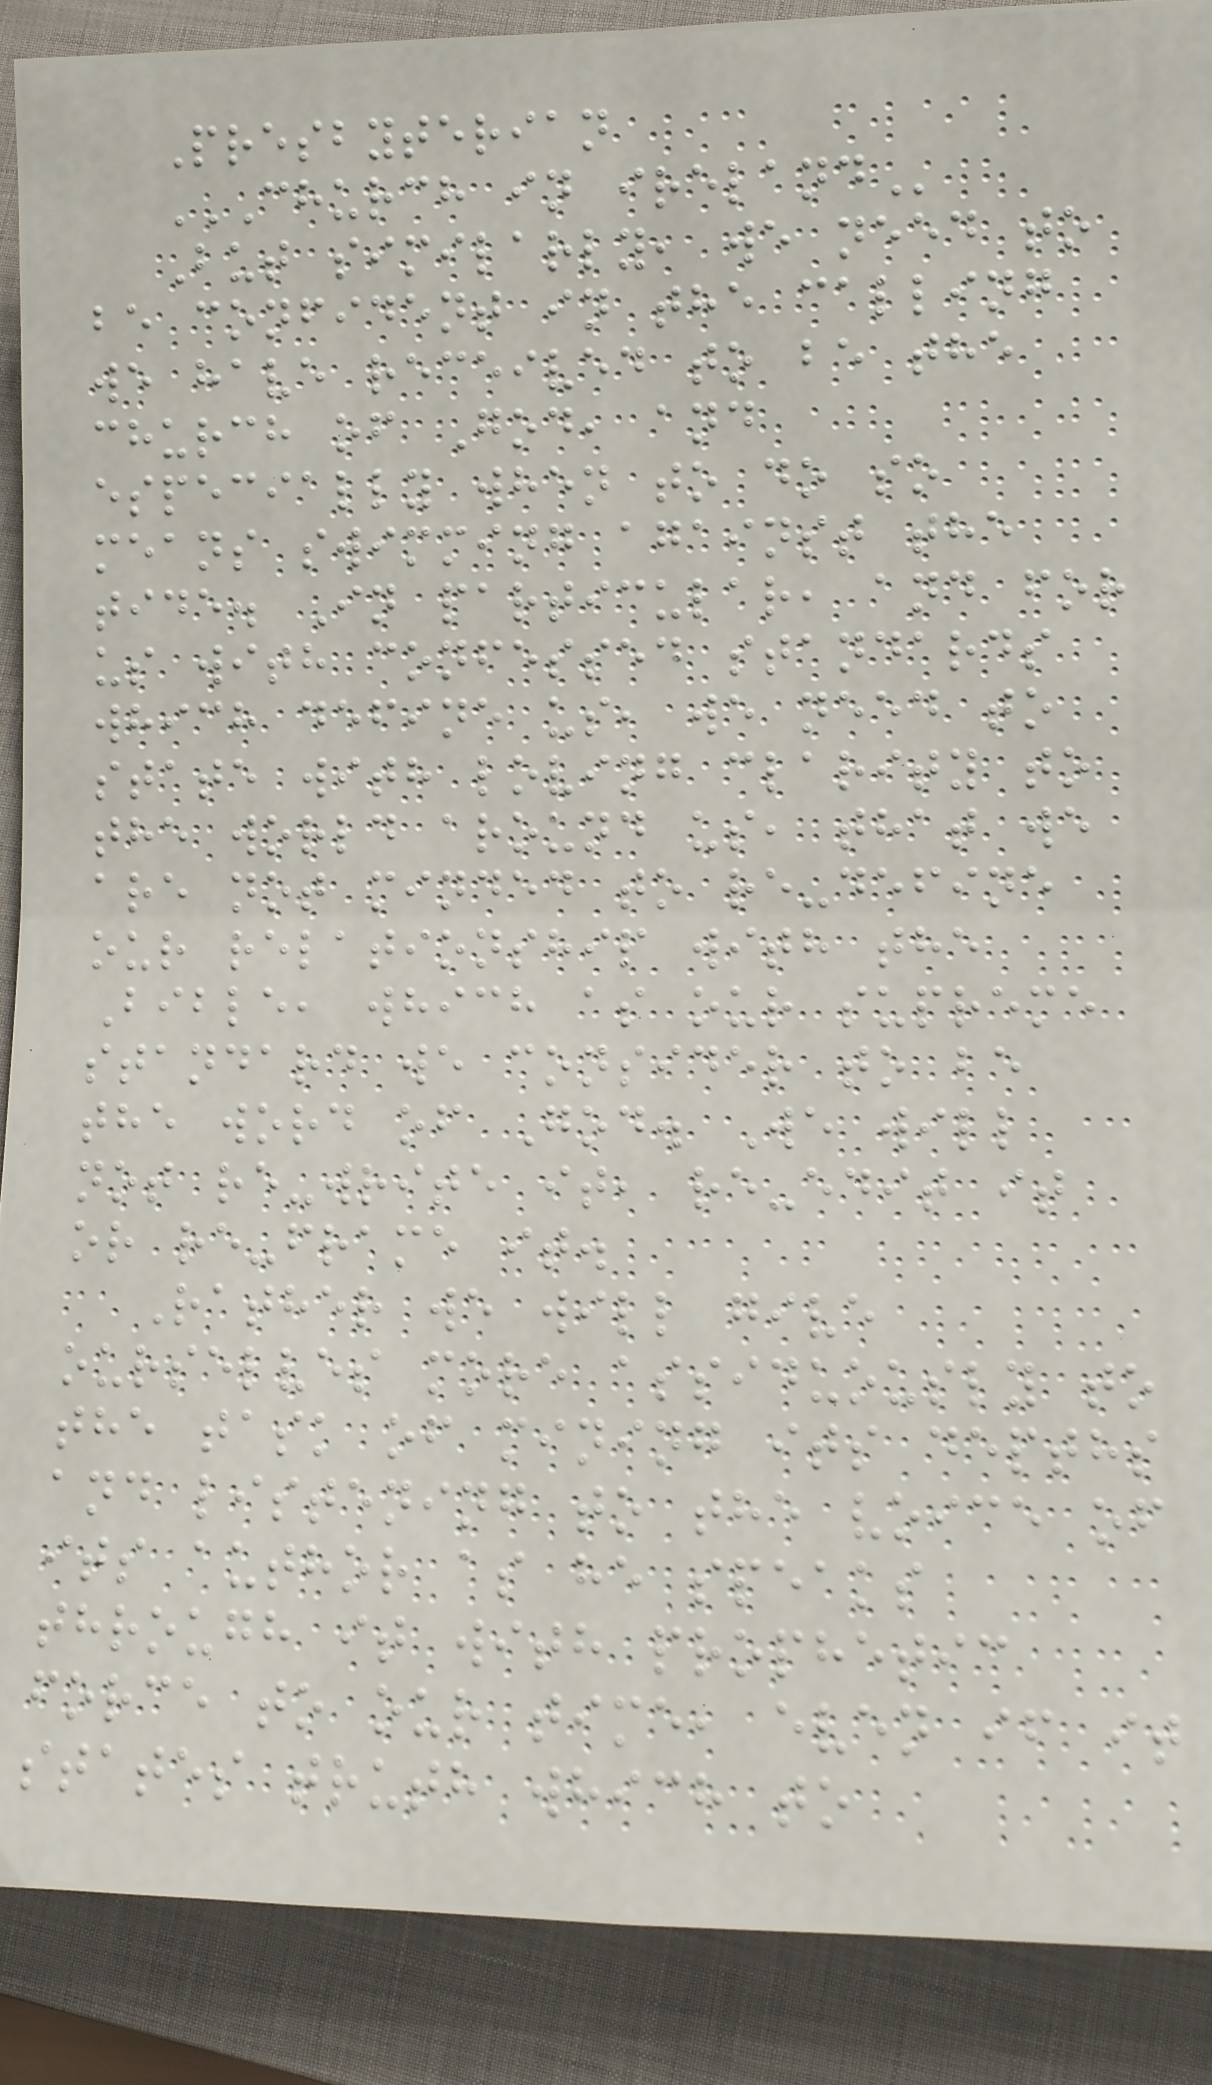Presbyterian
CHURCH IN IRELAND
But similarly, we need to
be confident in the calling
we have received to be the
church of God, and
especially when to do so
means swimming against the
tide. In particular, and for
us with confessed standards
which define us, we need to
state with loving clarity to
the world around us, that we
are not minded to re-define
our relationship with the
Bible, which as our supreme
standard we consider to be
the word of God. We will
not re-write it, re-edit it
or re-frame it.
Rather we will give
ourselves more assiduously to
the task of mining its depths
and listening to the voice of
its author as he speaks
through it with prophetic
force to our time, even if it
states truth which to
